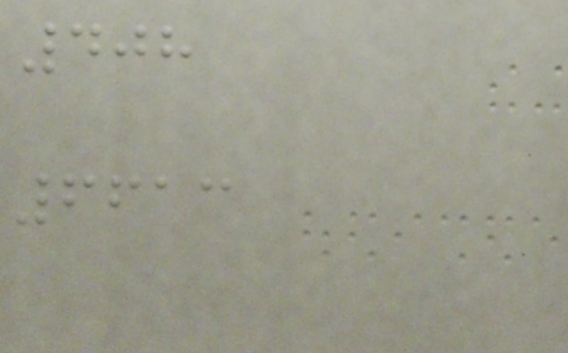408
6613
